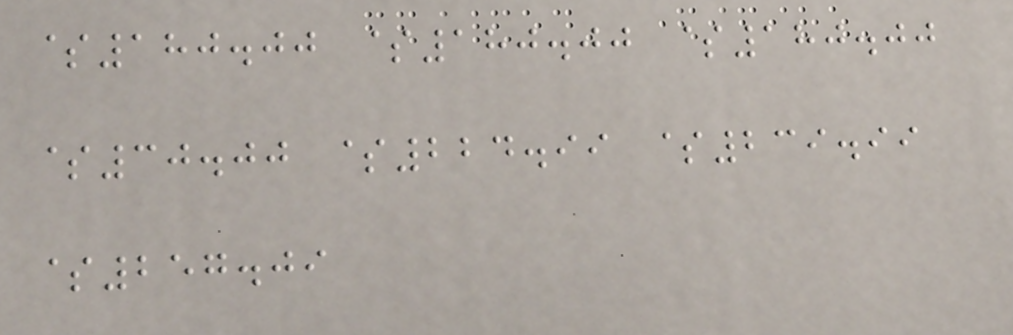$180.00 $180.00 $180.00
$30.00 $224.99 $239.99
$257.09
